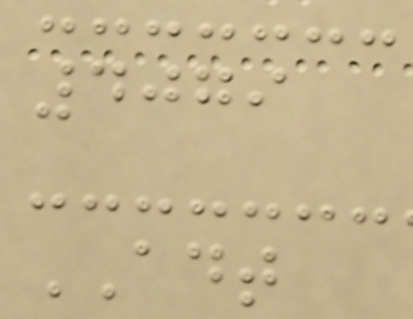4079
ADT
